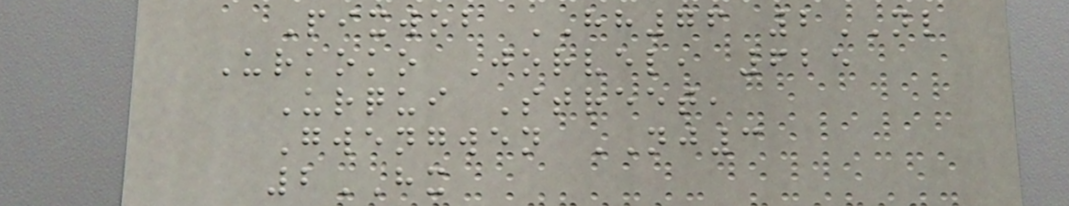Pixwob HH76 2NL
Urkoko Jorvel, 625
Urqui Street,
Gwengwen NJ3
2HX
